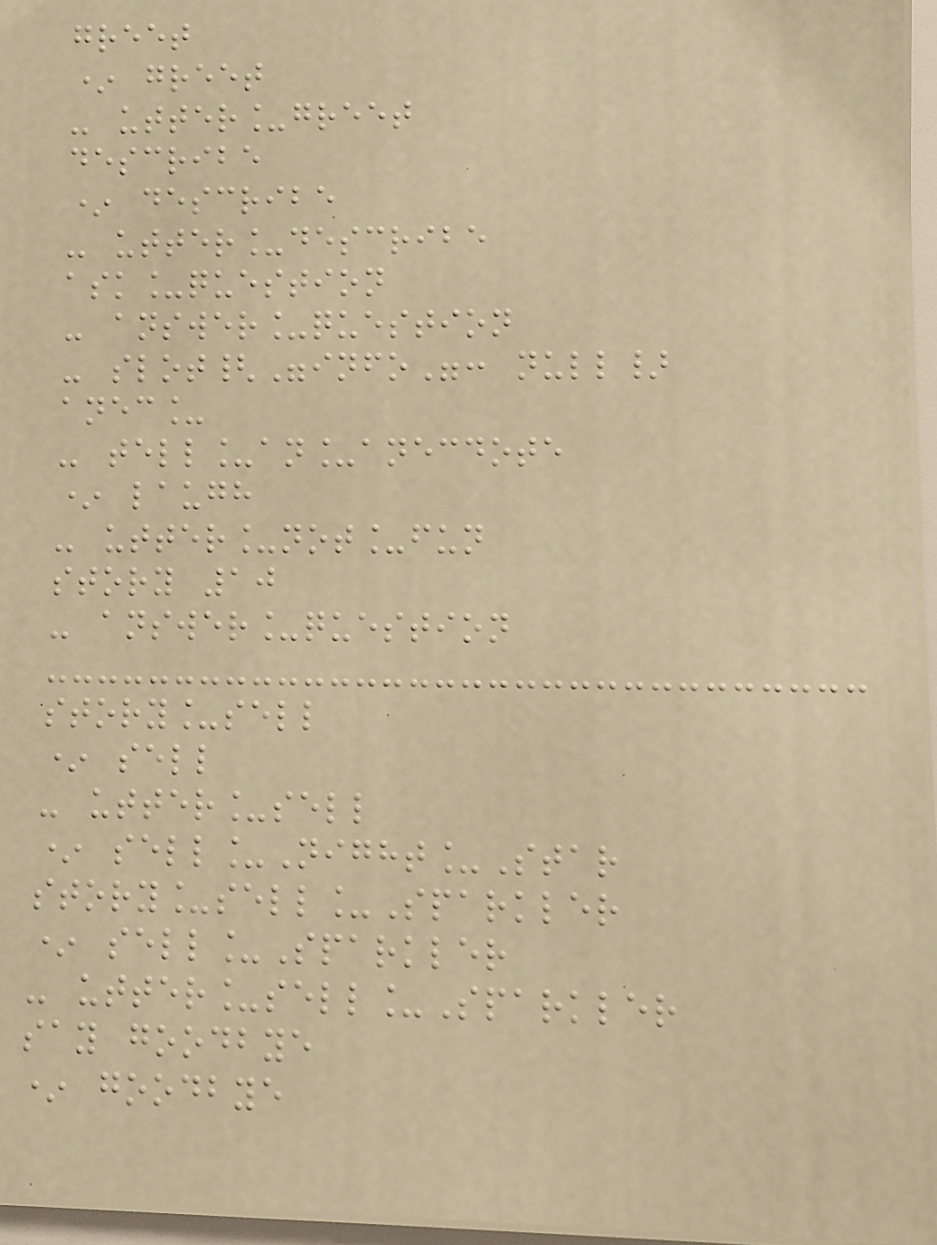greet
* greet
- utter_greet
describe
* describe
- utter_describe
ask_question
- answer_question
- slot{"info": null}
anec_
- tell_an_anecdote
* laugh
- utter_not_fun
story 10
- answer_question
story_sell
* sell
- utter_sell
* sell_Night_Star
story_sell_Sparkler
* sell_Sparkler
- utter_sell_Sparkler
say goodbye
* goodbye
